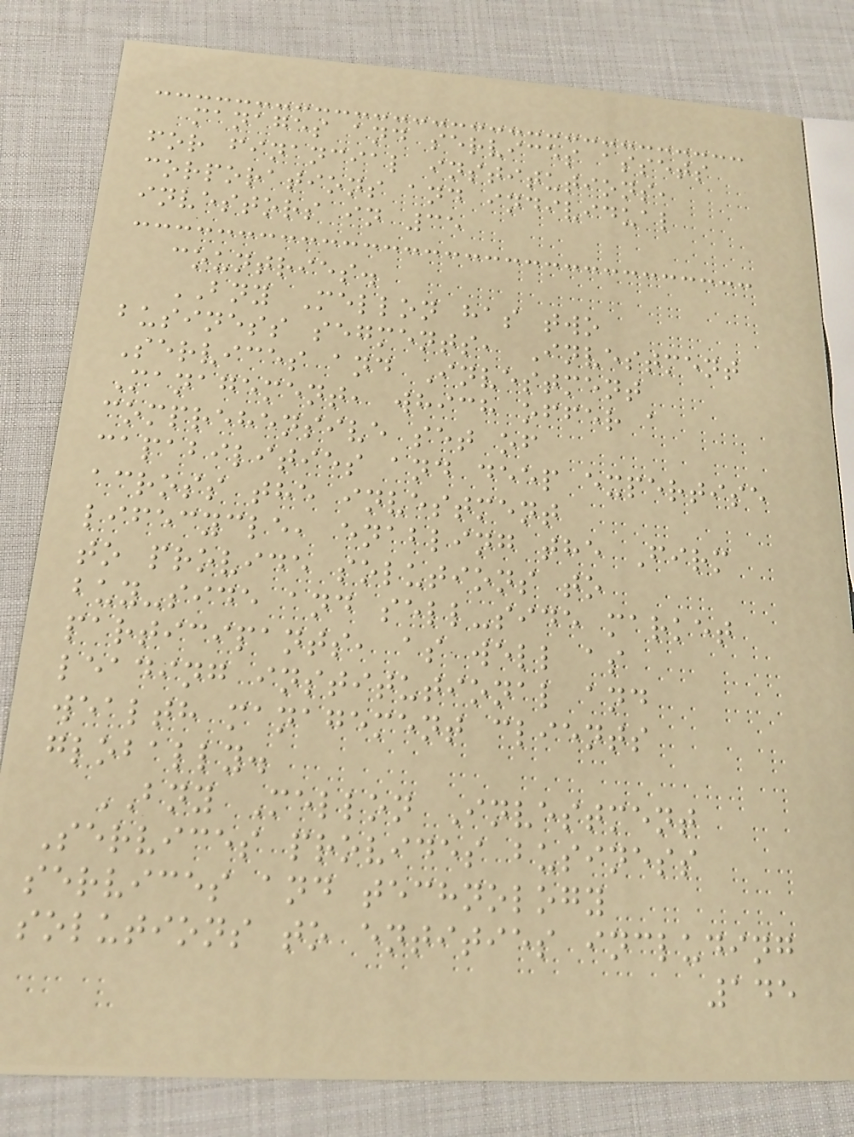manages and services assets
for financial institutions,
corporations and individual
investors in 35
countries.
BNY Mellon has two
business segments, Investment
Services and Investment
Management, which offer a
comprehensive set of
capabilities and deep expertise
across the investment
lifecycle, enabling the Firm
to provide solutions to
buy-side and sell-side market
participants, as well as
leading institutional and
wealth management clients
globally.
BNY Mellon Investment
Services provides business
services and technology
solutions to entities including
145
